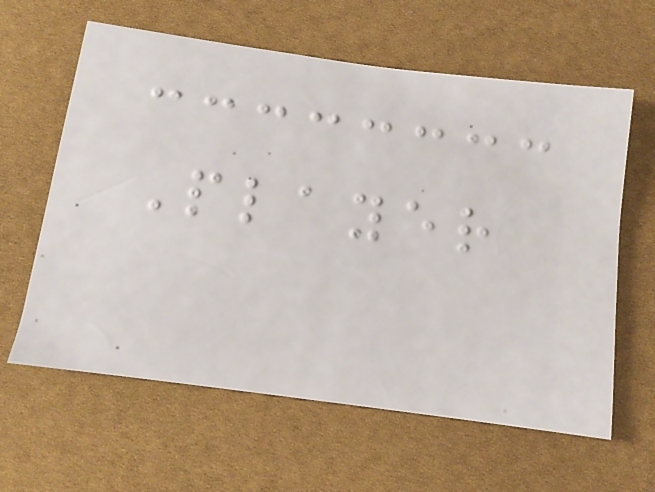Player
